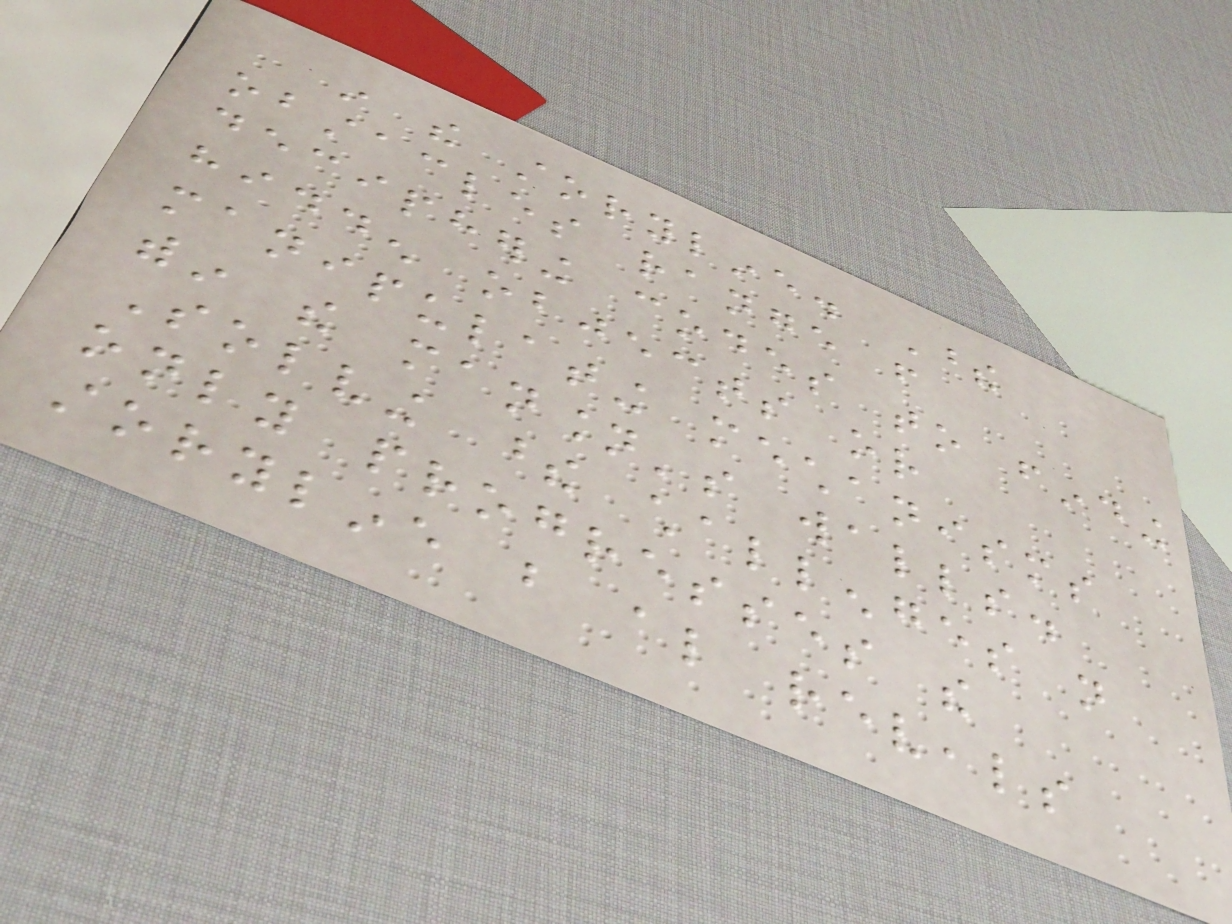in the storyline. These
obstacles range from
deciphering codes to finding
hidden objects or
manipulating mechanisms
within the mansion's walls.
Solving these challenges not
only progresses the
storyline but also reveals
